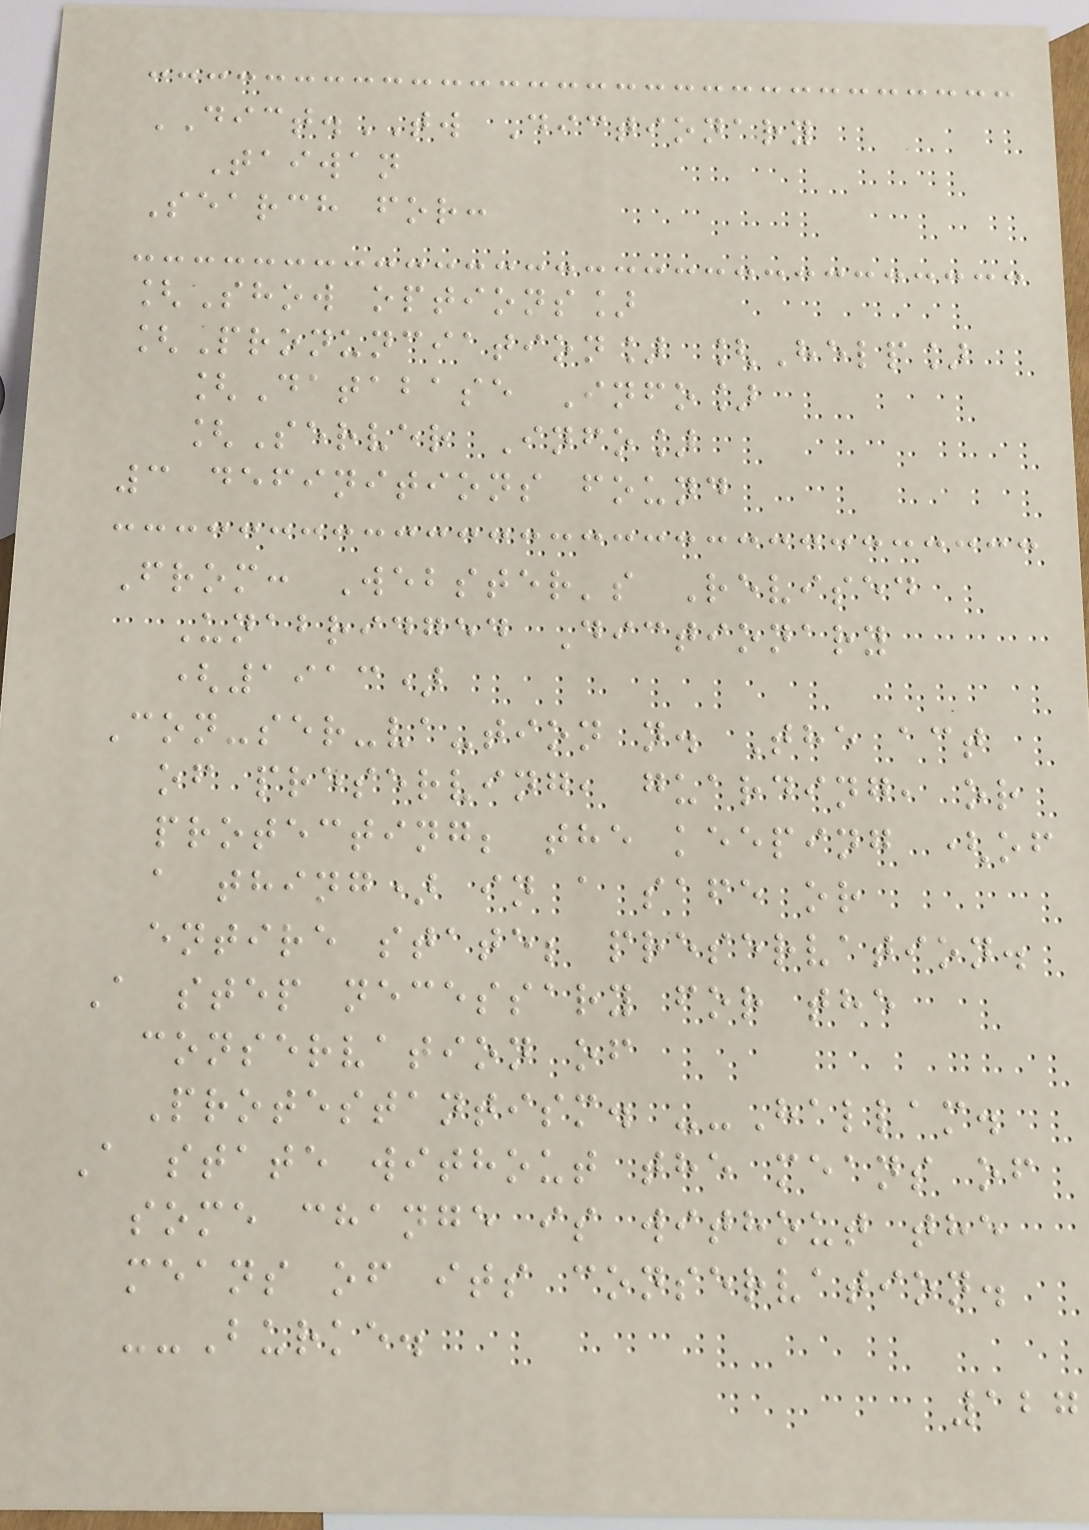DICT.TW Dictionary
Taiwan
Search for:
[Show options]
[Pronunciation] [Help]
[Database Info]
[Server Info]
3 definitions found
From: Webster's Revised
Unabridged Dictionary
(1913)
Con-ser-va-tion n. The act
of preserving, guarding, or
protecting; the keeping (of
a thing) in a safe or
entire state; preservation.
A step necessary for the
conservation of
Protestantism. --Hallam.
A state without the means of
some change is without the
means of its conservation.
--Burke.
127
